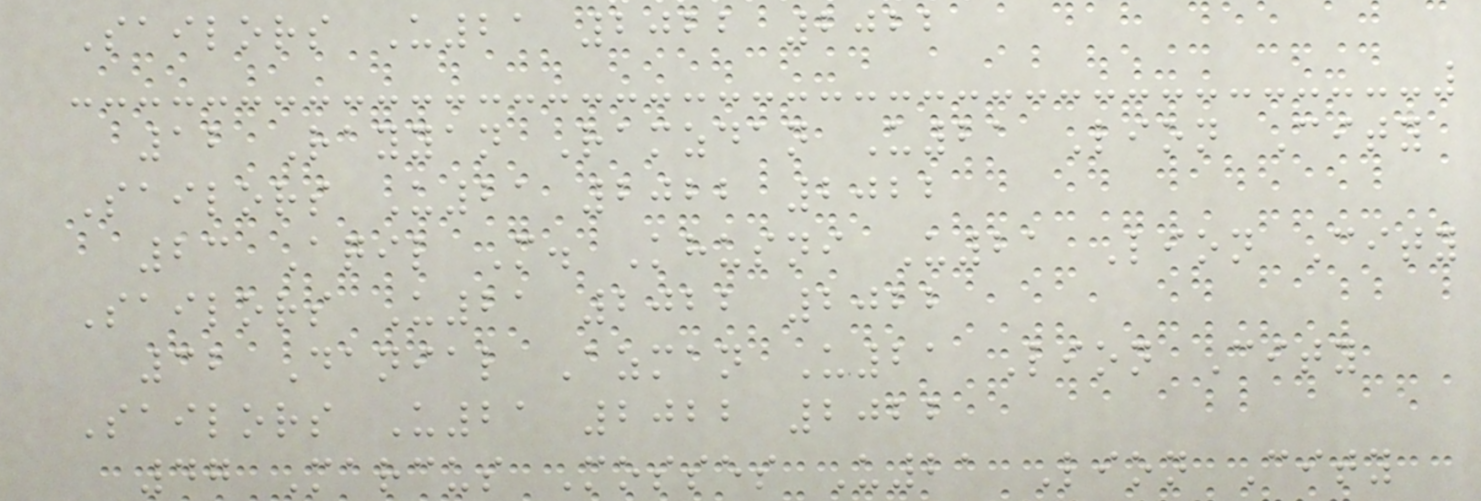Sailors U21 2022 2022
12 Rayyan Ramzdan U21 Lion City
Sailors U21 2022 2022
23 Aqil M. Khusni U21 Lion City
Sailors U21 2022 2022
32 Danial Azman U21 Lion City
Sailors U21 2022 2022
47 Marcus Mosses U21 Lion City
